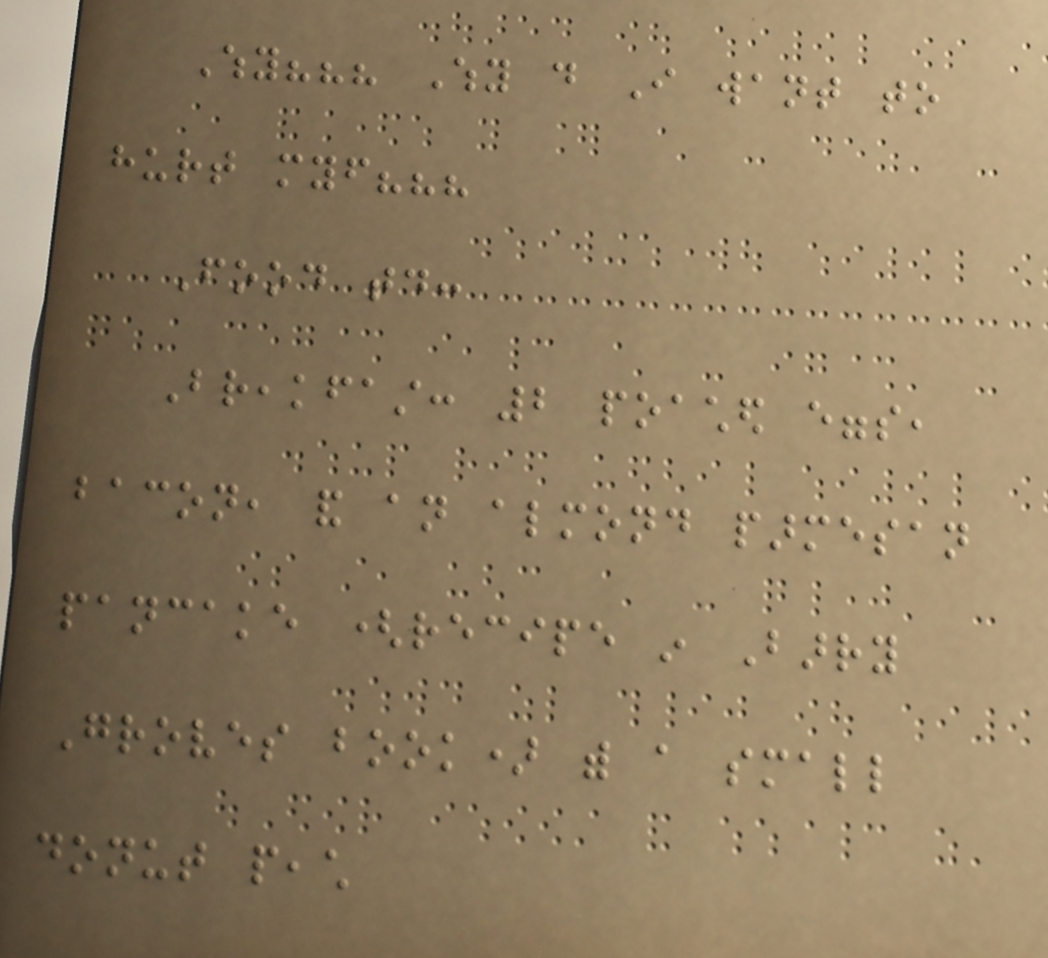Why??? Why do I want to
hurt myself???
Food today:
Breakfast: 2 poached eggs,
bacon, and an almond parmesan
pancake (recipe in Barry
Groves book) with a small
donut peach
